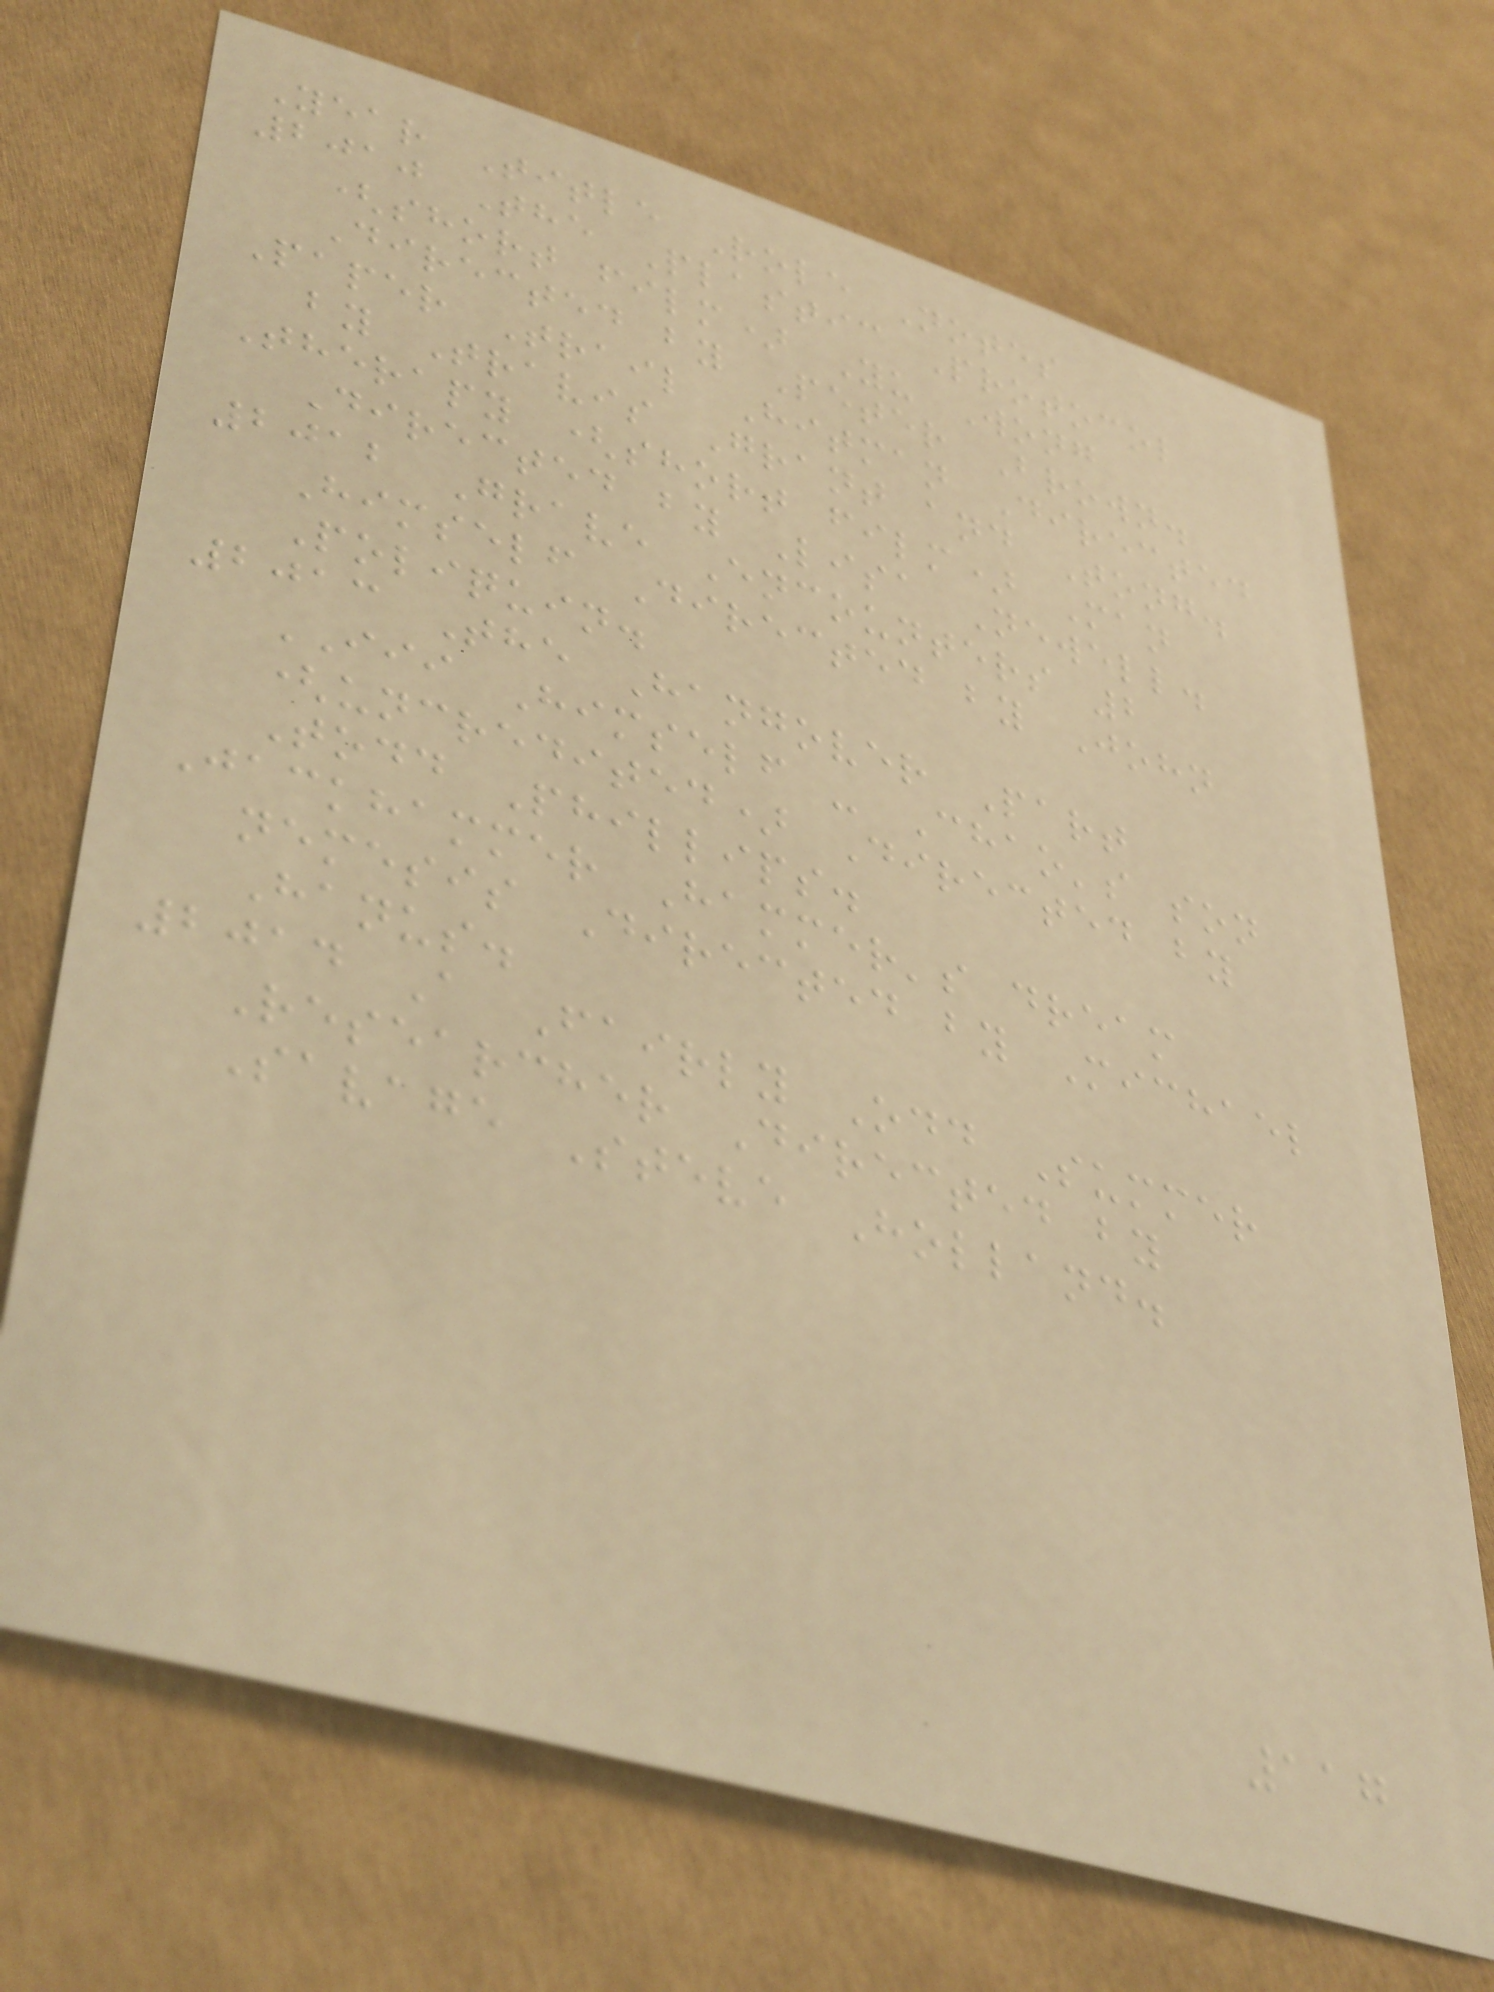Year Title Role Notes
2010 The Plastic Protocol
(short film) Yu Wong
Directed by Peter Brown.
Paper Trail Hitman Directed
by Travis Grant and Tong.
Therapy (short film) Man
Directed by Lisa Newell.
2012 Grave Encounters 2
Himself Directed by John
Poliquin.
2013 The Hangover Part
III Himself - Chao's son
(uncredited) Directed by
Todd Phillips.
Jackhammer Hammer's dream
nemesis Directed by Michael
Hanus.
2014 A Fairly Odd Summer
Researcher Directed by
Savage Steve Holland.
117
